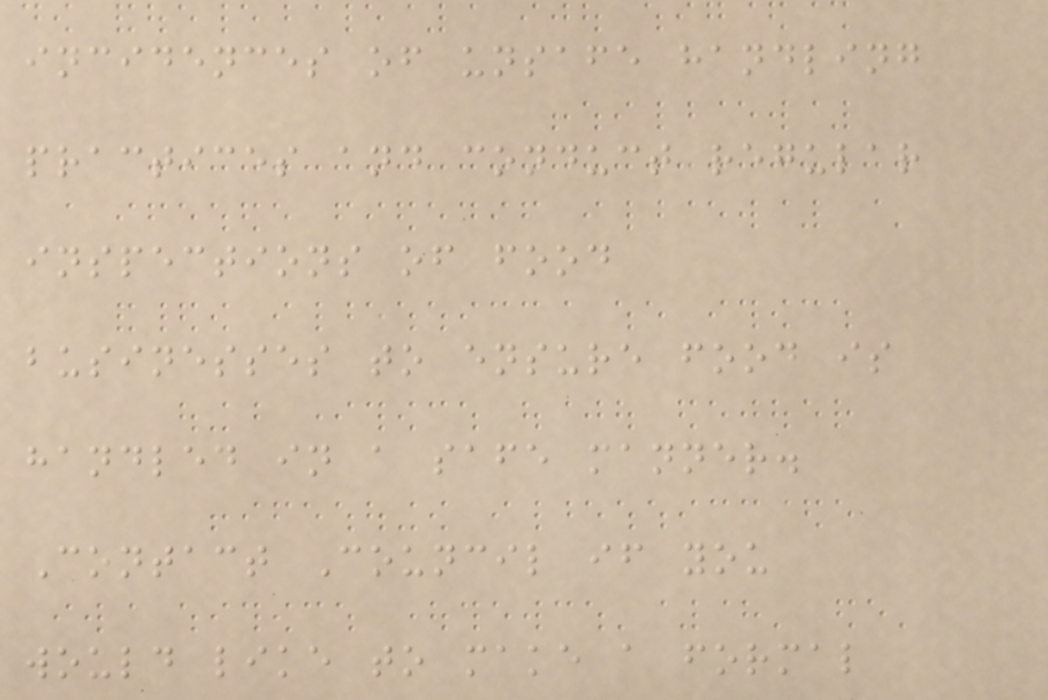incidences of unsafe handling
practices and conduct regular
inspections of food
businesses to ensure food is
handled in a safe manner.
Contact Council if you
would like to make a formal
